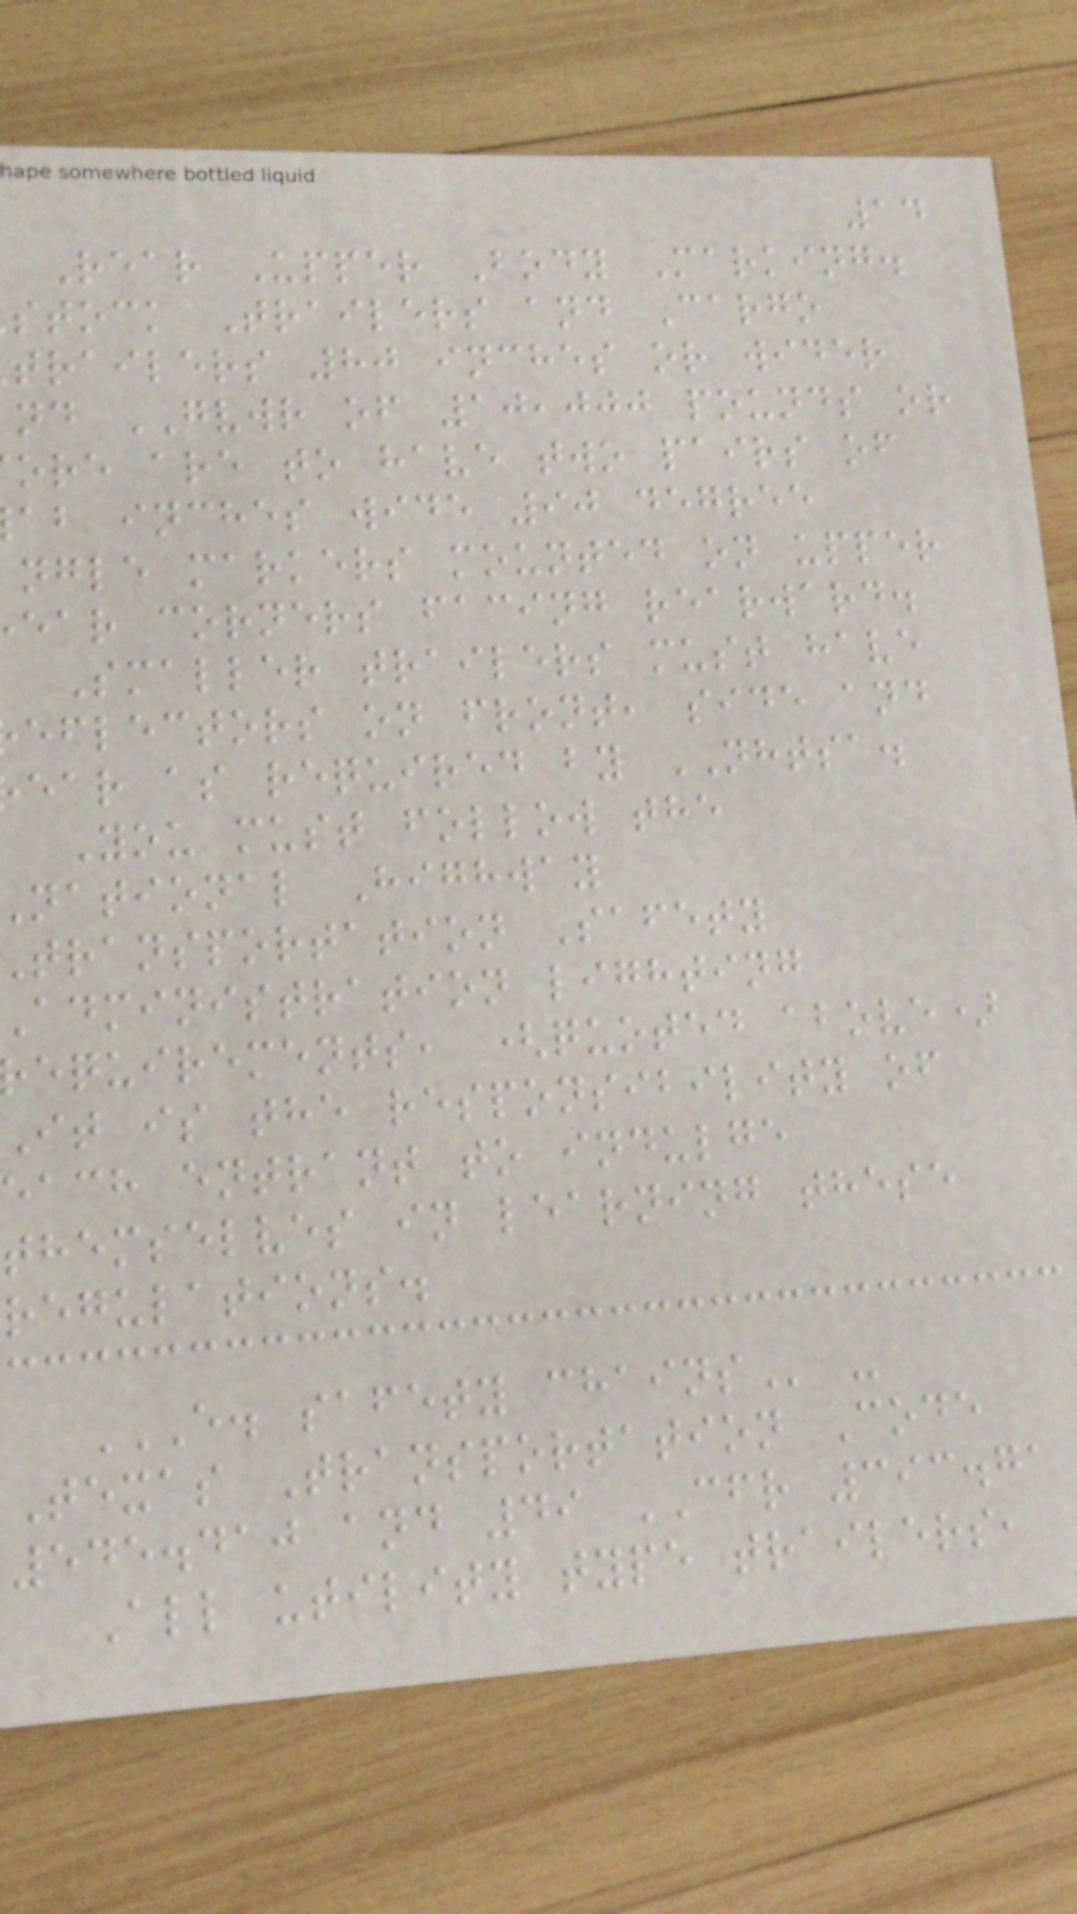14
Rear Upper Body Marking.
stock Trailers and Cargo
trailers 80 inches or wider
nd GVWR of 10,000 pounds or
ore are to have two pairs of
ab inches wide 90 degree
ngle markers mounted on upper
ear corners facing rearward.
Smaller trailers must have
eflectors on front, side and
ear as required by NHTSA.
You must follow the
national Highway
transportation Safety
administration lighting
equirements, (quoted above)
It is the responsibility of
each entrant to indulge
themselves in learning these
regulations.
E. SAFETY CHAINS -
Texas Transportation Code
545.410 and 49 CFR 393.71
All utility type trailers,
